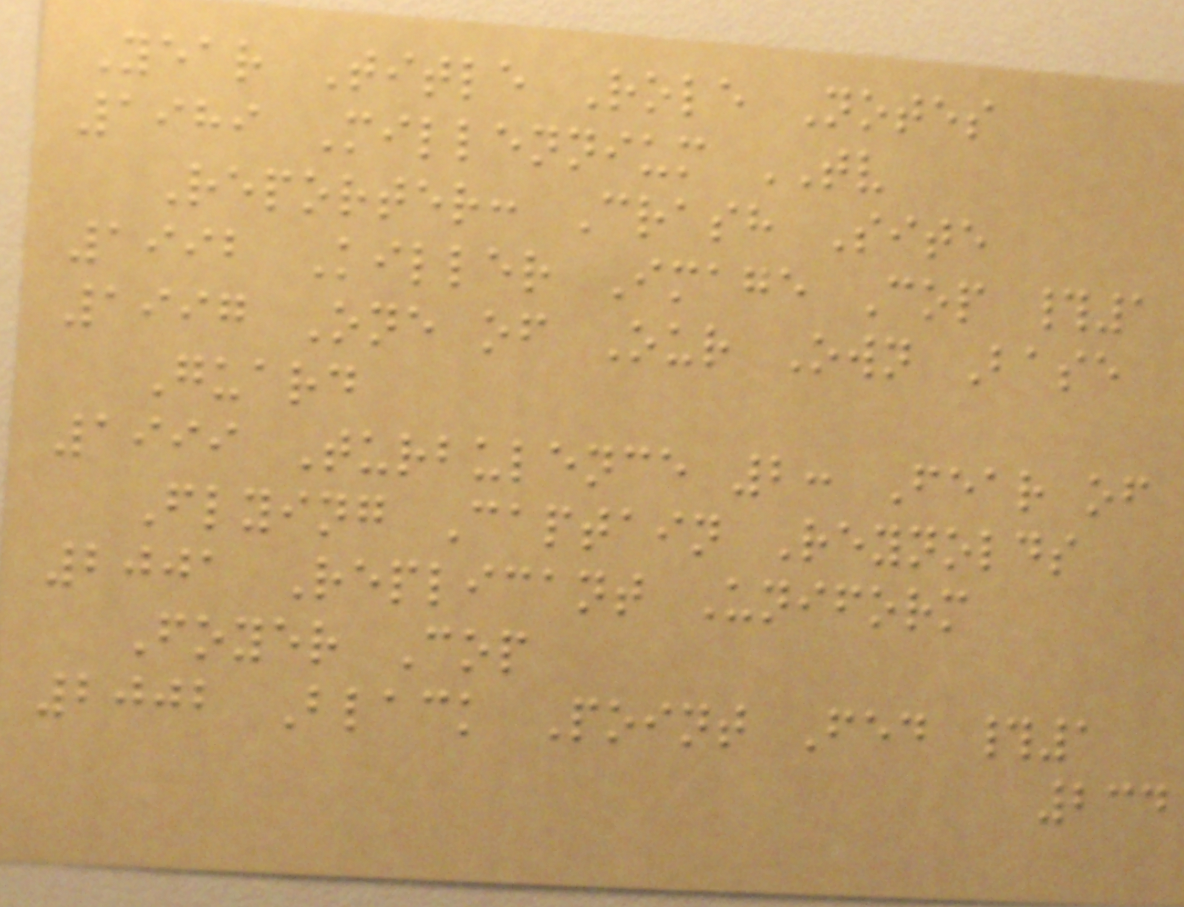Year Title Role Notes
1989 Millennium TV
Reporter: Crash Site
1992 Killer Image Cop #1
1997 One of Our Own Base
Guard
1999 Turbulence 2: Fear of
Flying Captain Reynolds
2001 Replicant Uniform
Foyer Cop
2002 Black Point Fed #1
234
